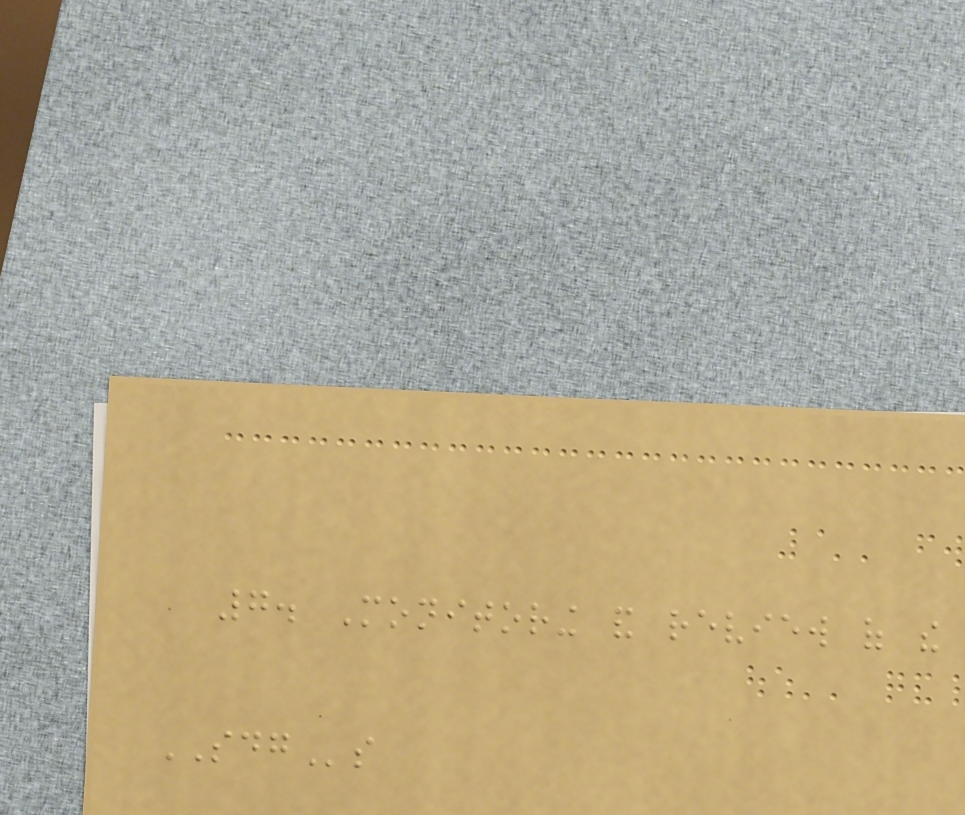7. Monitoring and review of the
SDGs
